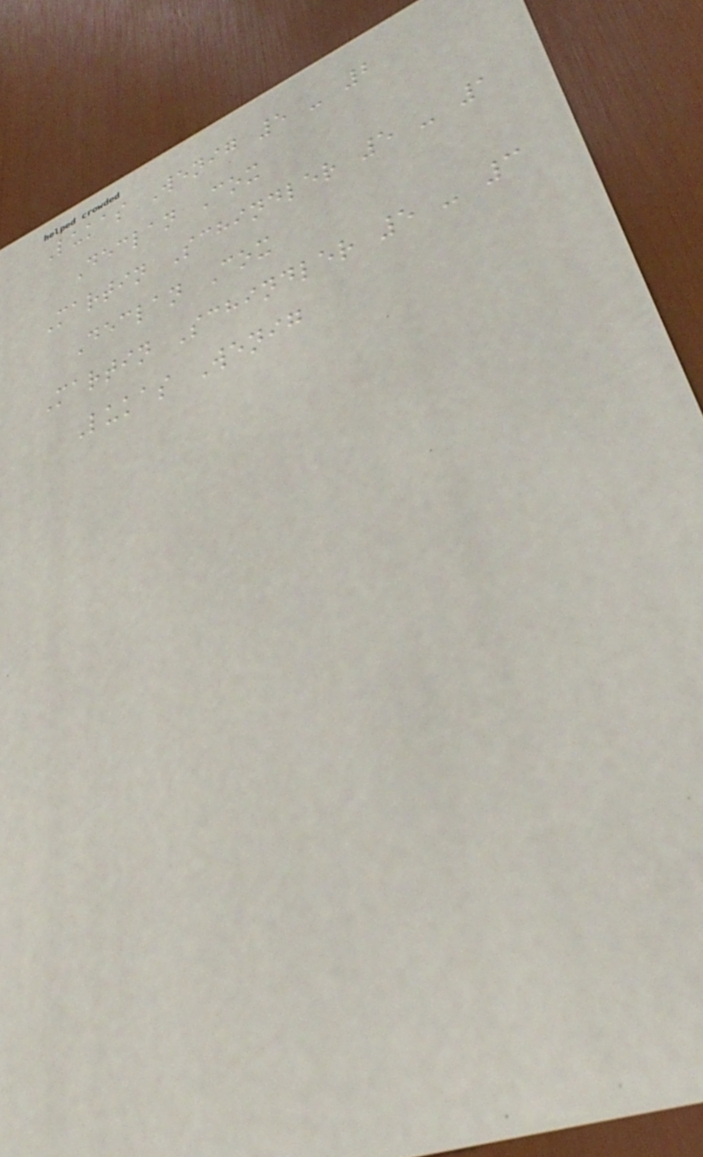Lukas Wenig 5 - 2
Declan Cox
Martin Schindler 5 - 1
Declan Cox
Martin Schindler 5 - 3
Lukas Wenig
